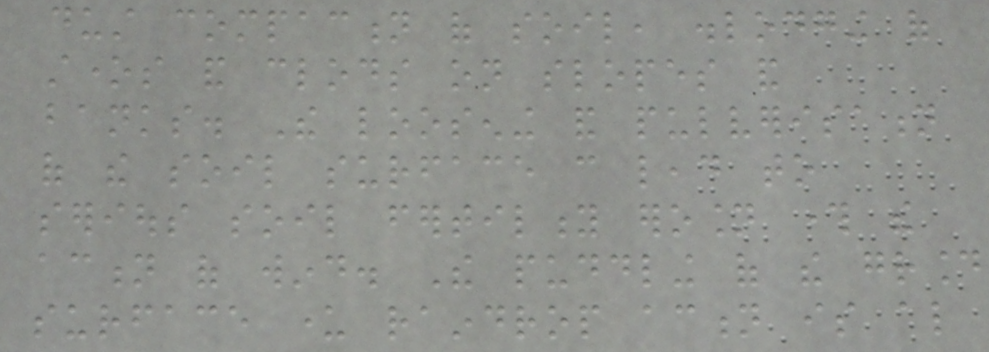dust compaction of soil, dislodging of
stones and clods on slopes and
banks. The loosening and pulverisation
of the soil surface can lead to
serious soil fertility erosion through the
action of wind. The puddling of the ground
surface under raindrop action is also
